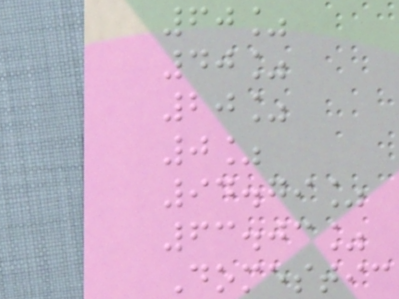60%
40%
20%
0%
94.79%
63.03%
Domestic
